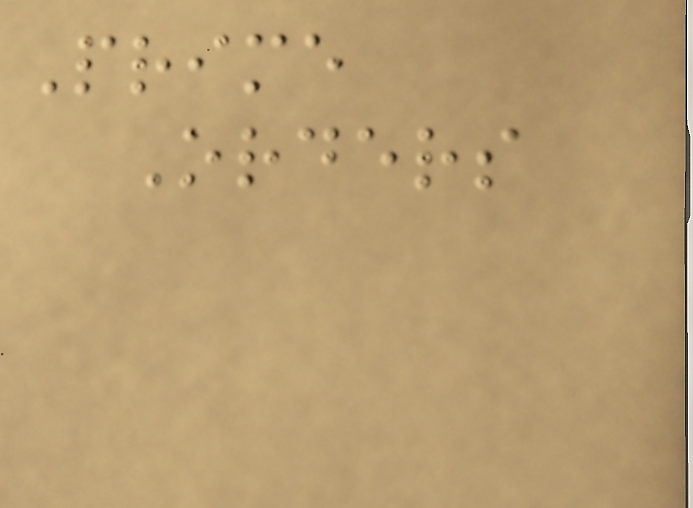Prime
Orders
